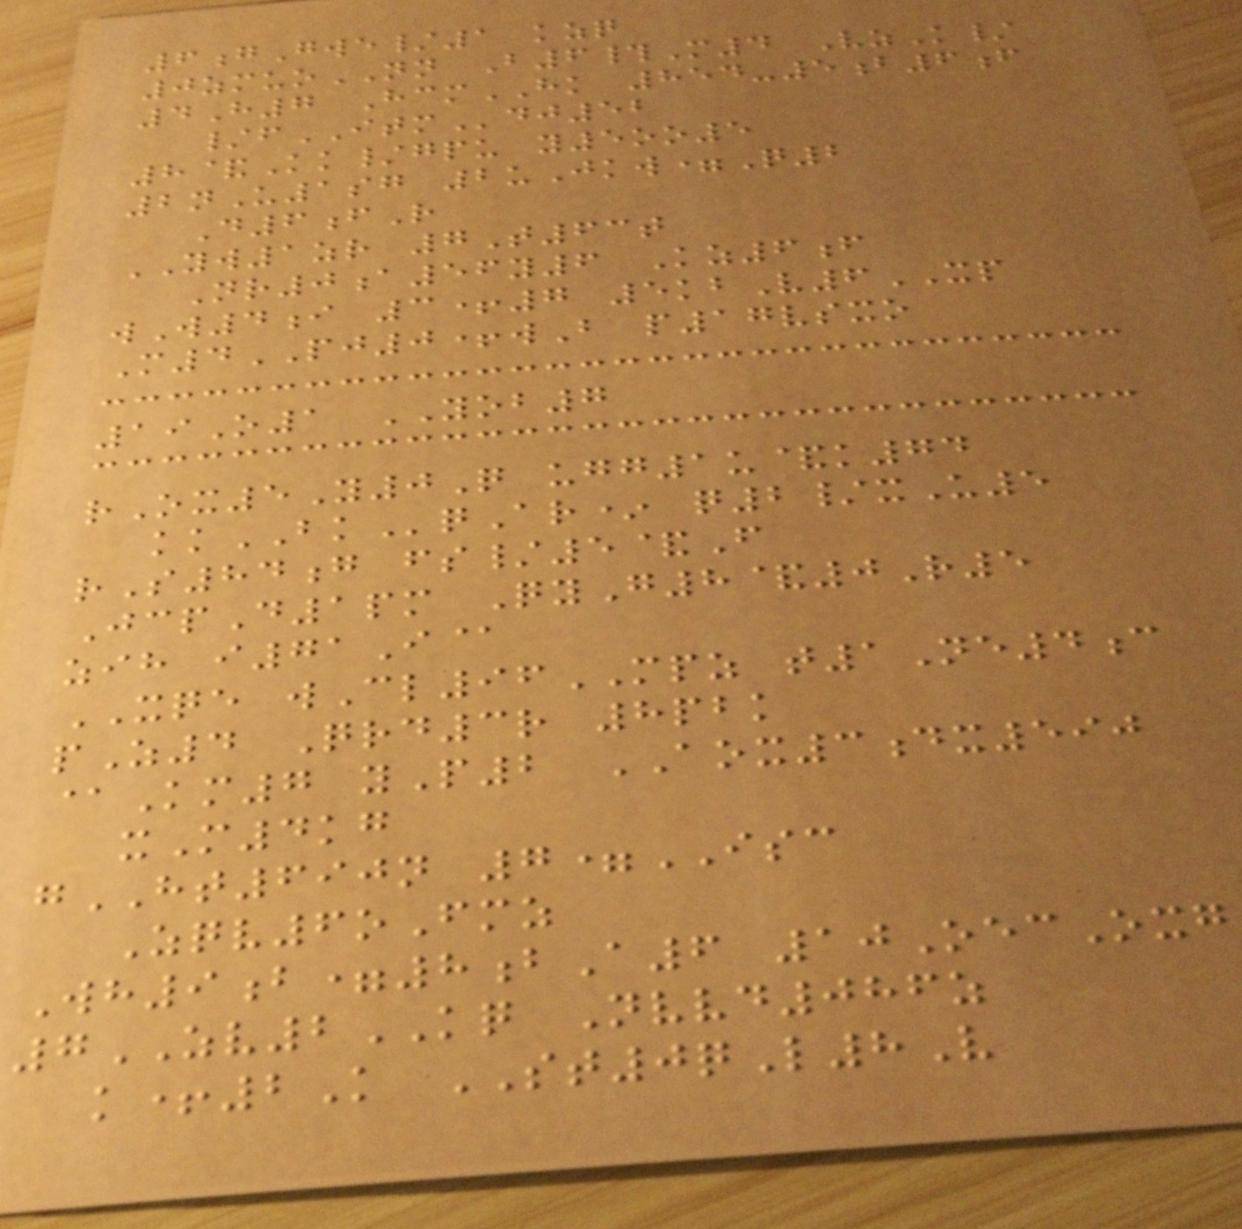6gGwe/1 kzq
0zmuoNN B6#M4 VzK/
4H7 HcmHK 854-5b6f
/fITMdj52
8&Kk/gpu y5oo5
2nU1sg 2uJkw=Q2
D6fR
YW1zr 7T63t
Nr0a56y6 Kz6f
wW4i 3+7 5kbV6XP
M4PJ0+wB p17vsxo
19O1 YOB7
rOx5Y0Q ugg1u&k74
kkBKqAr* q2/xU5
rS84g fs/5&F
JcpD1pm QyG8&0R5
zih i71I@
XQE wCl96MPZ t1Ne4c
pZ4 Qrd3r 8pbk
@Km7 yP2 AOX3dx590
xM4kg
gHT690n 7=ISC
Zqv6oFmz
Wh9b=8bA6 10OecOxg
7ZV2KQ Nvvd086z
k+2K ST0qL8V
